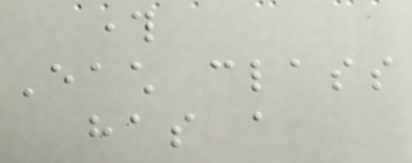through
Each class
has a
